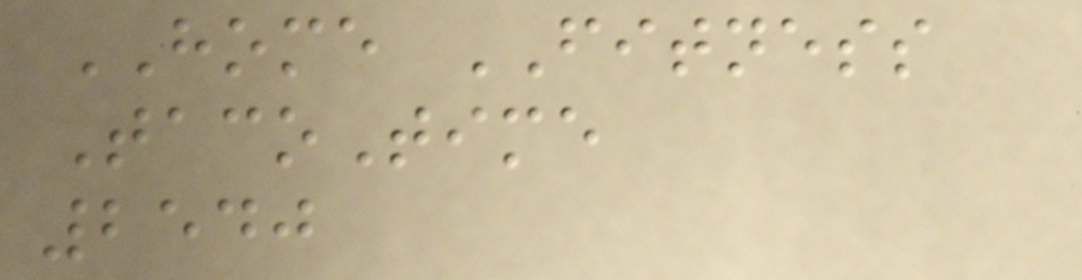HOME FITNESS
TacoTime
2540
